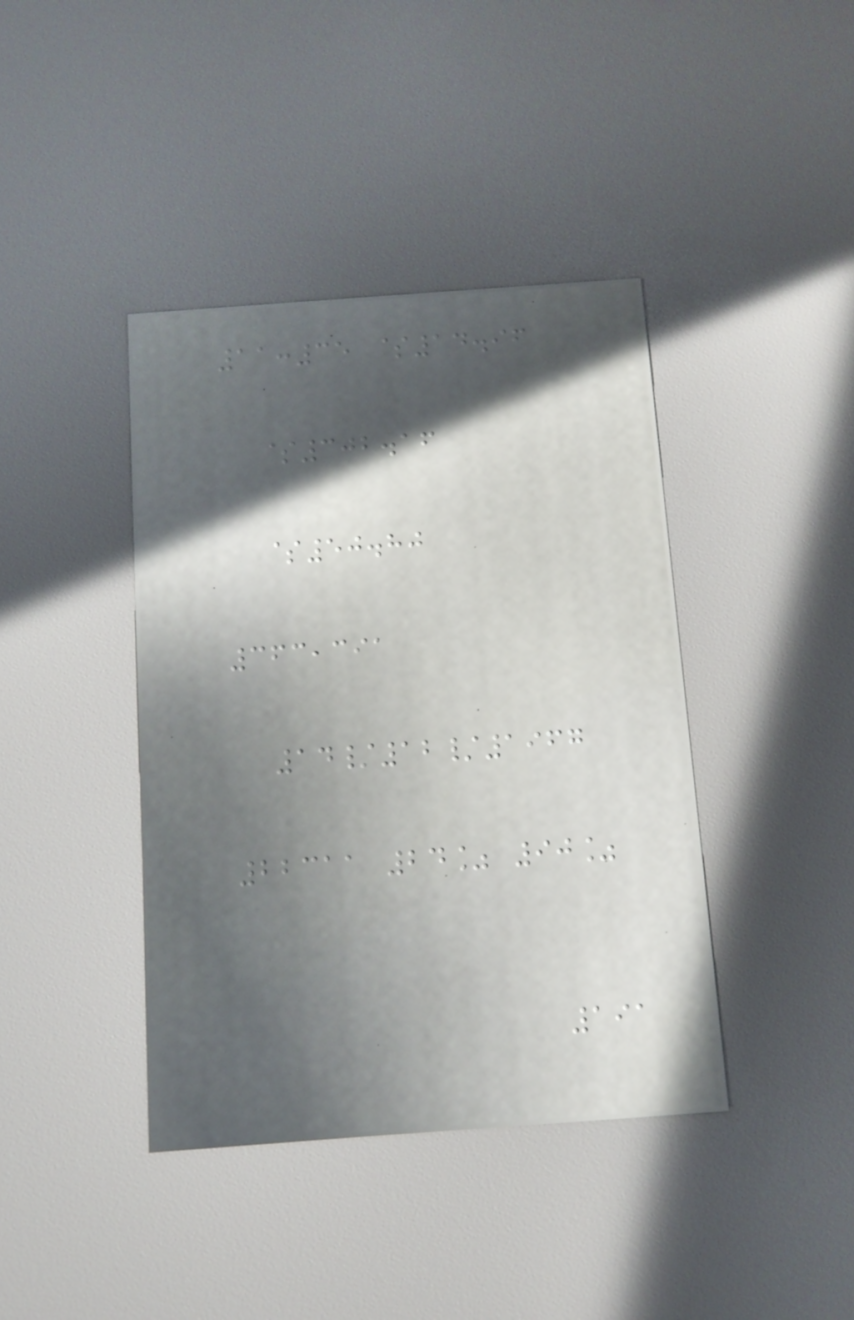11:35 $14.96
$302.16
$50.80
363,391
14/12/1967
22311 24% 90%
191
